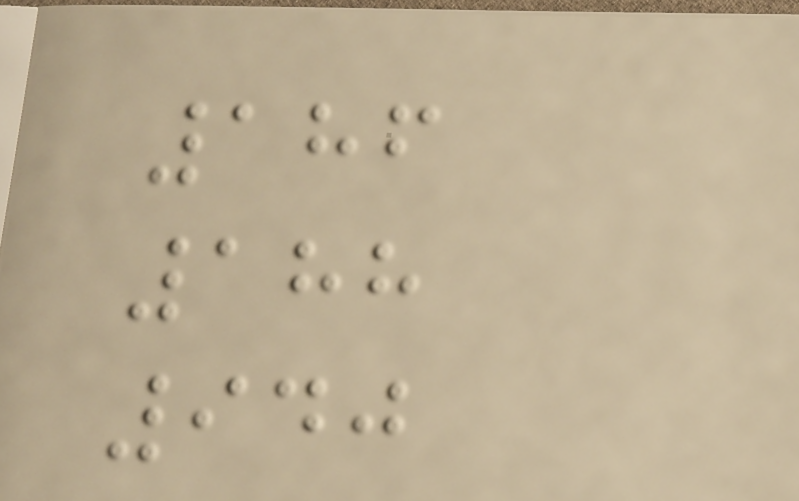186
188
940
